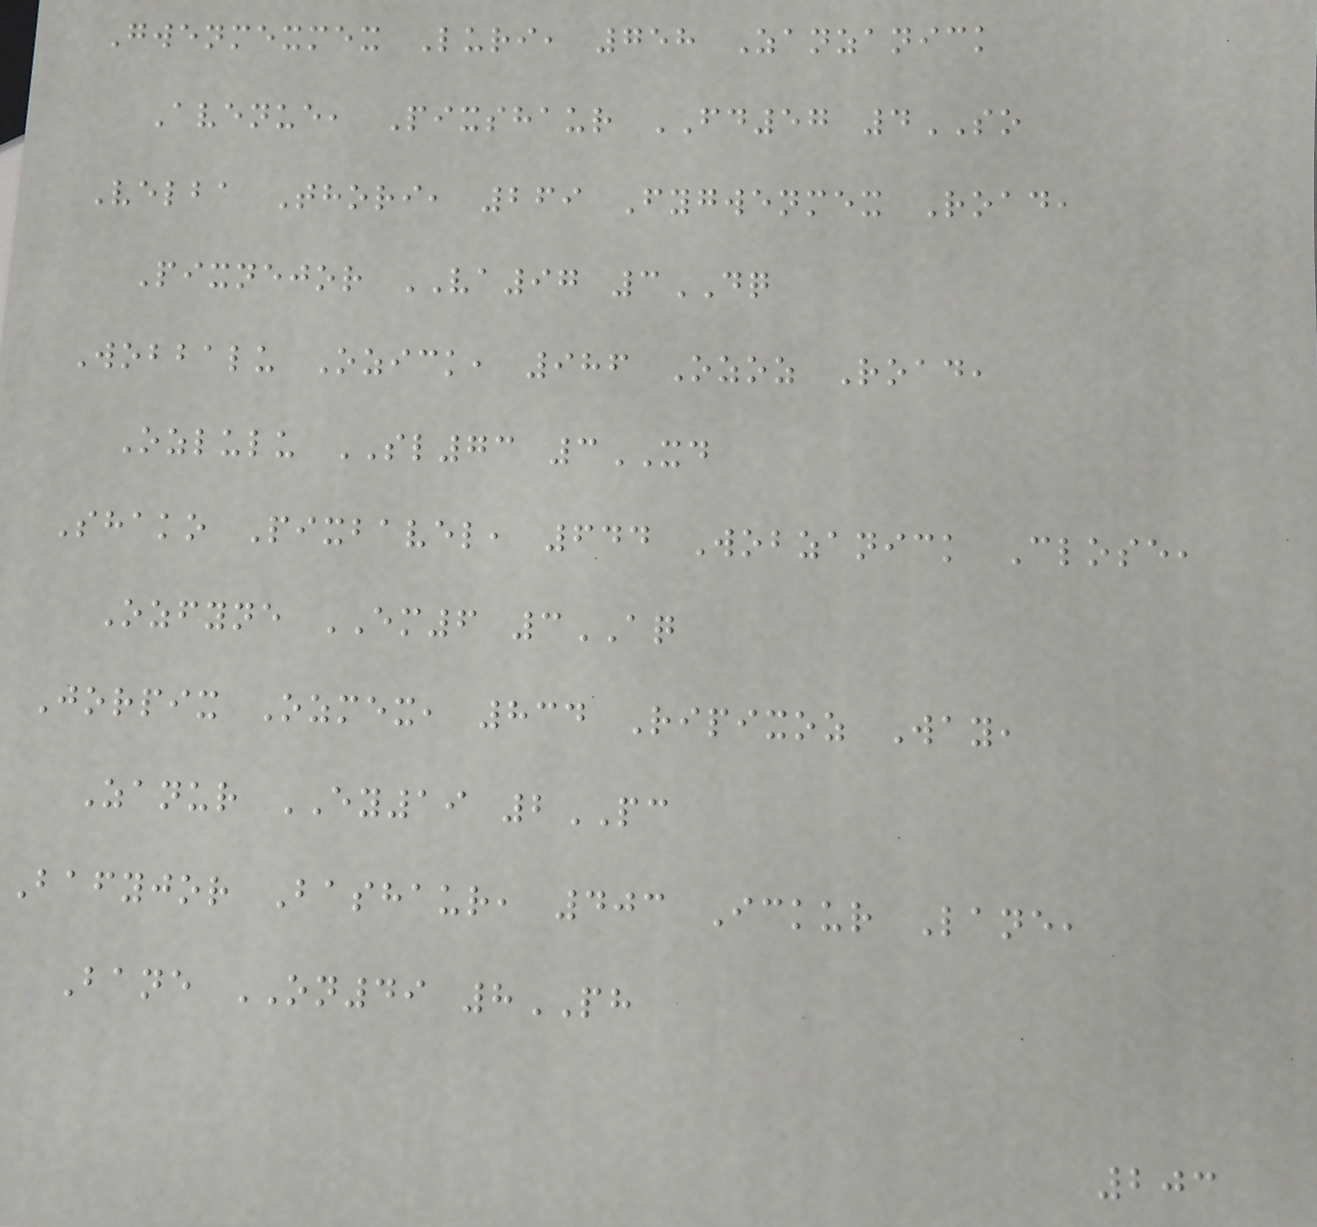Gwenmexmex Luri, 758 Zanzanick
Avenue, Pixshaur FD57 4SO
Velba Thori, 269 Fygwenmex Road,
Pixnejor VA97 3DQ
Wobbalu Ozick, 986 Ozoz Road,
Ozlulu SL73 3XD
Shako Pixbavel, 644 Wobzanick Close,
Ozfyne EM6 3AQ
Jorpix Ozmex, 834 Ripixoz Way,
Zanur EY19 2PC
Bafyjor Bashaur, 403 Ickur Lane,
Bane ON49 8PH
203
